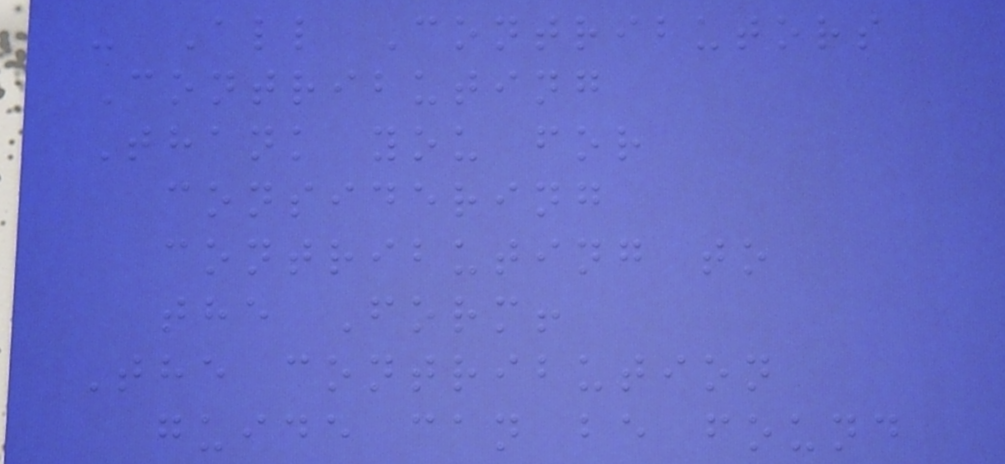- All Contributors
Contributing
Thank you for
considering
contributing to
the Form!
The contribution
guide can be found
